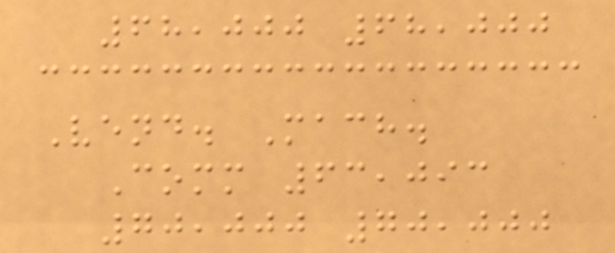68,000 68,000
Vend. Mach.
Comm 63,093
70,000 70,000
